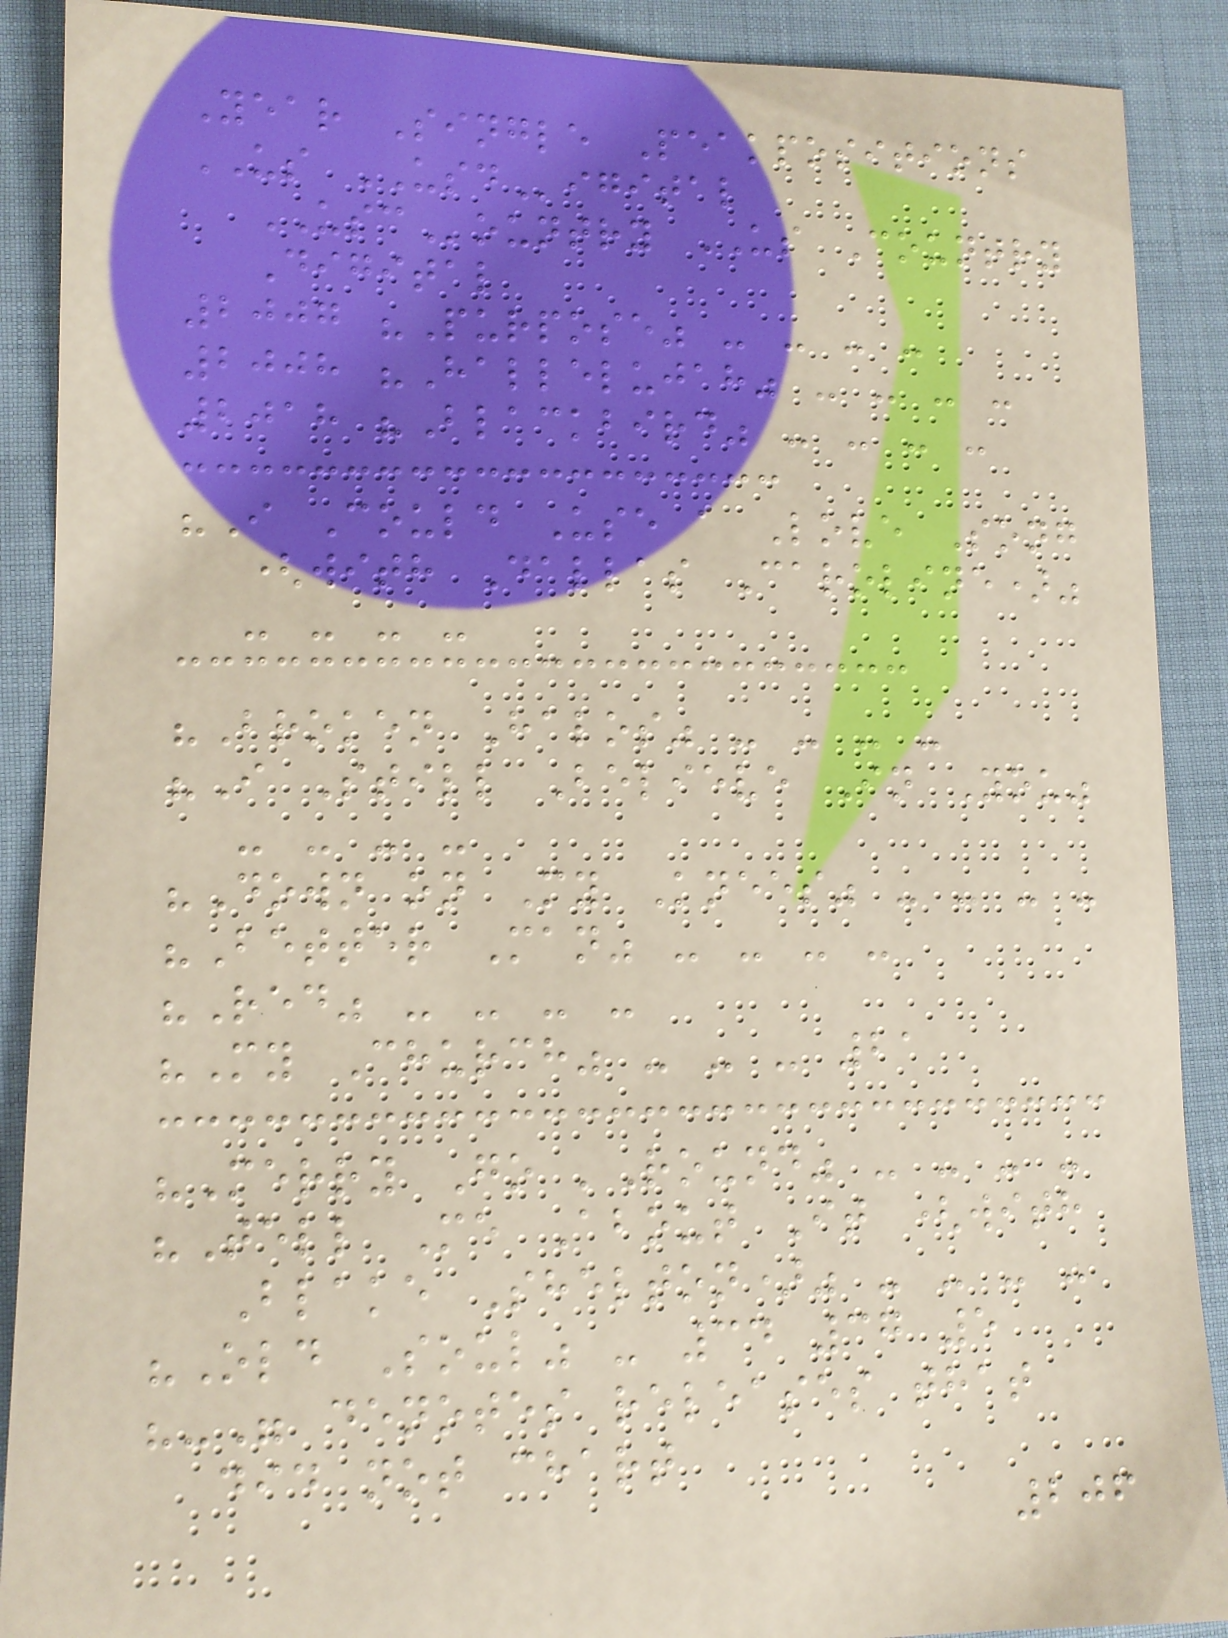Year Single Peakpositions
US USDigital
USCountry US Country
Digital
2007 "Purpose" - - - -
2008 "Hallelujah" - - - -
2018 "Blackbird" - - - -
"I Could Use a Love Song
(with Dallas Caroline)"
- - - -
"Broken Halos" - - - -
"I Still Believe In You"
- - - -
"Down on My Knees" - - - -
"Better Man" - - - -
"Red" - - - -
"My Church" - - - 21
"Merry Go 'Round" - - - -
"Tell Me About It (with
Blake Shelton)" - - - -
"Old Soul" - 34 37 5
"-" denotes releases that
did not chart
206
